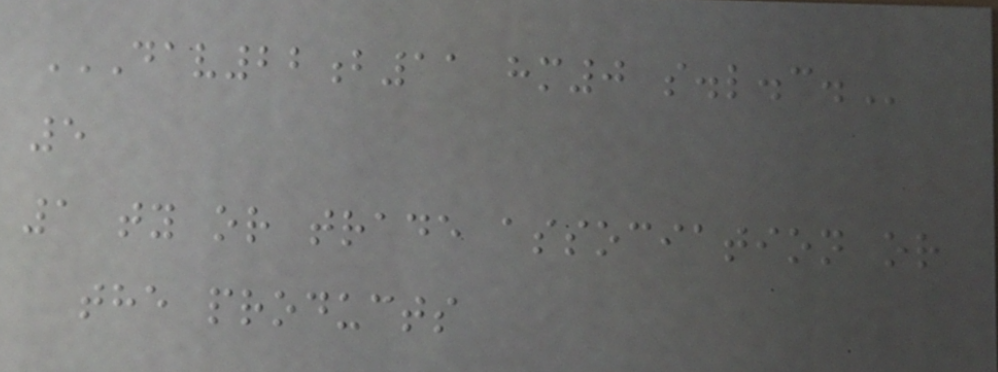DAV22B11 HM0 S.L.C.
5
1 ty or trade association or
the products
